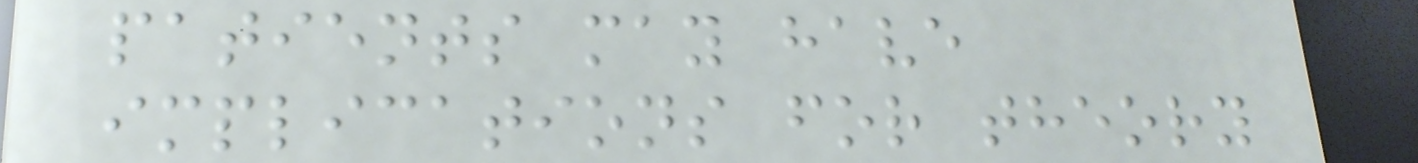patients may have
implications for theory
